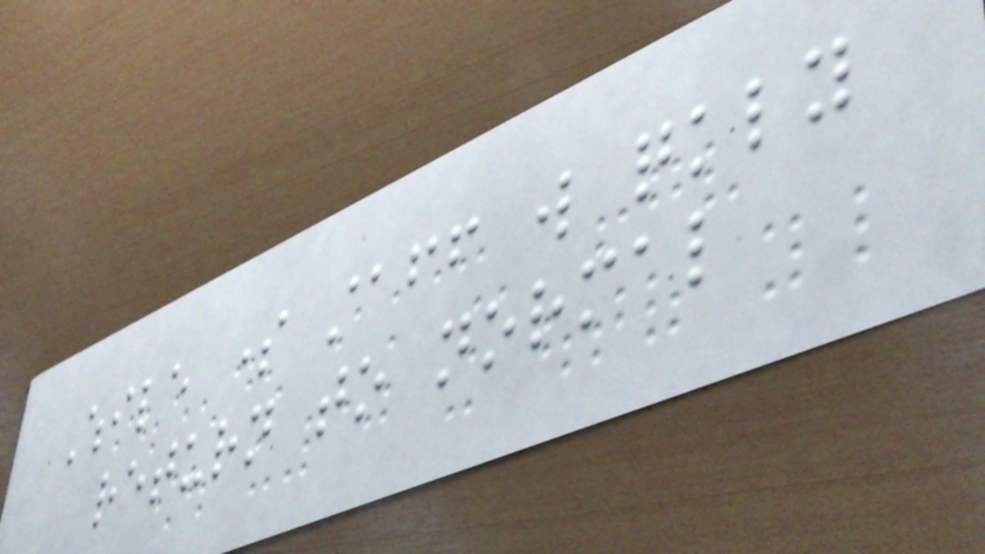While some staff will quickly
return to normal
